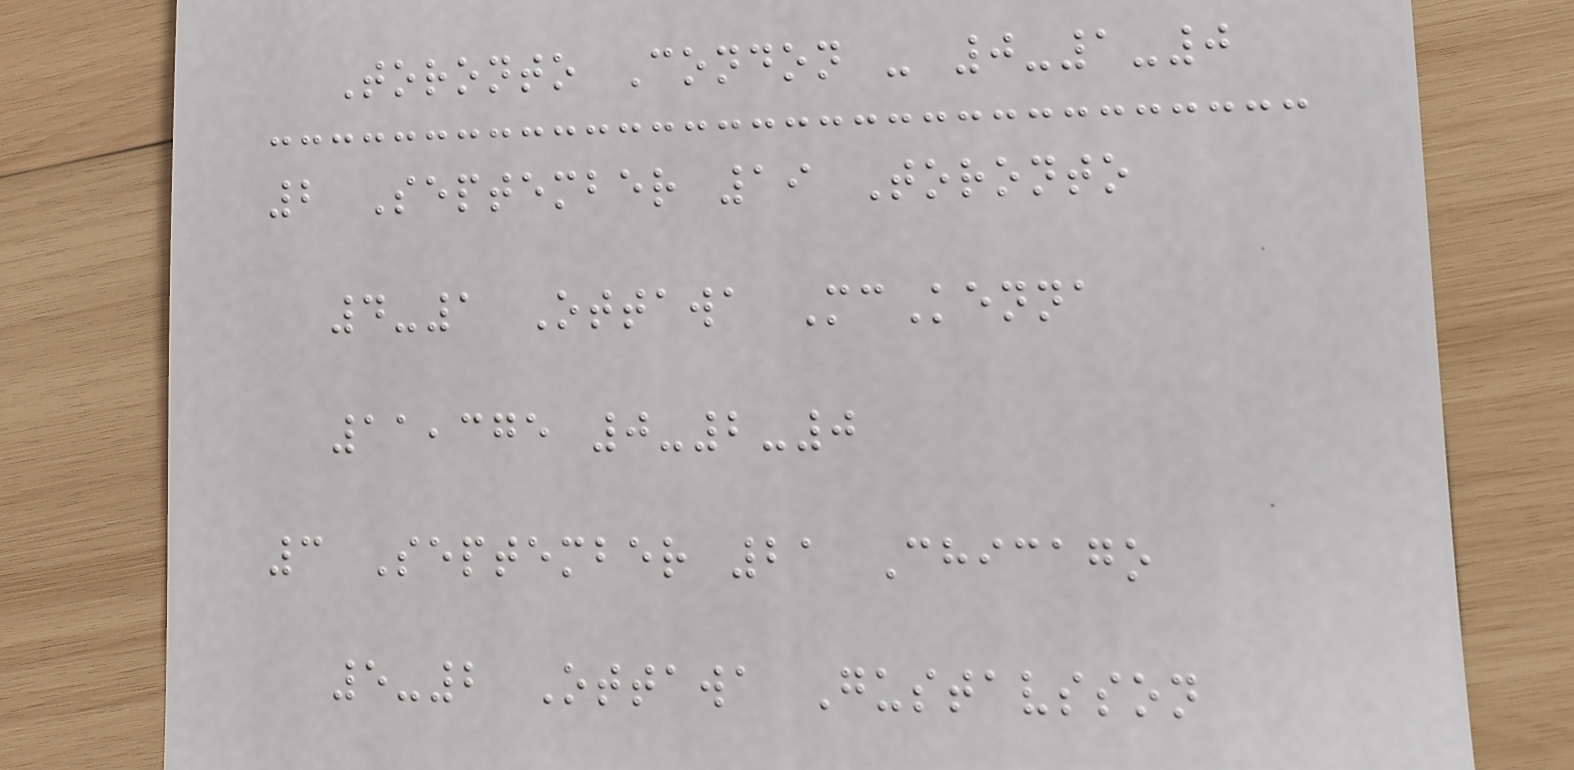Toronto Condon - 0-1-0
2 September 19 Toronto
4-1 Ottawa McKenna
11,375 0-2-0
3 September 21 Chicago
5-2 Ottawa Gustavsson
